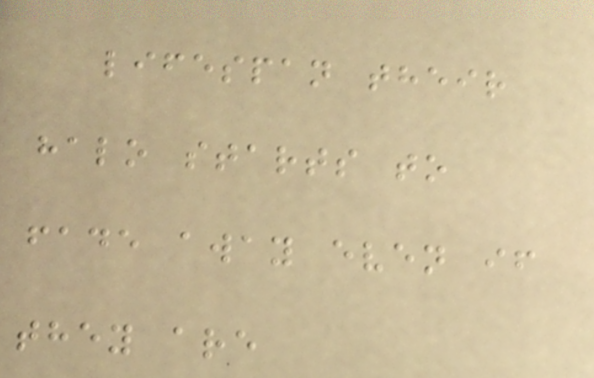lifespan their
halo starts to
fade away even if
they are
